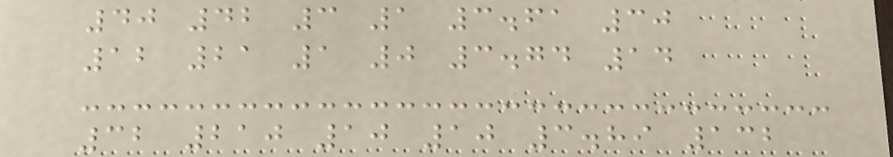40 42 3 1 3.61 30
12 21 1 0 3.74 14
32 210 10 10 3.89 132
